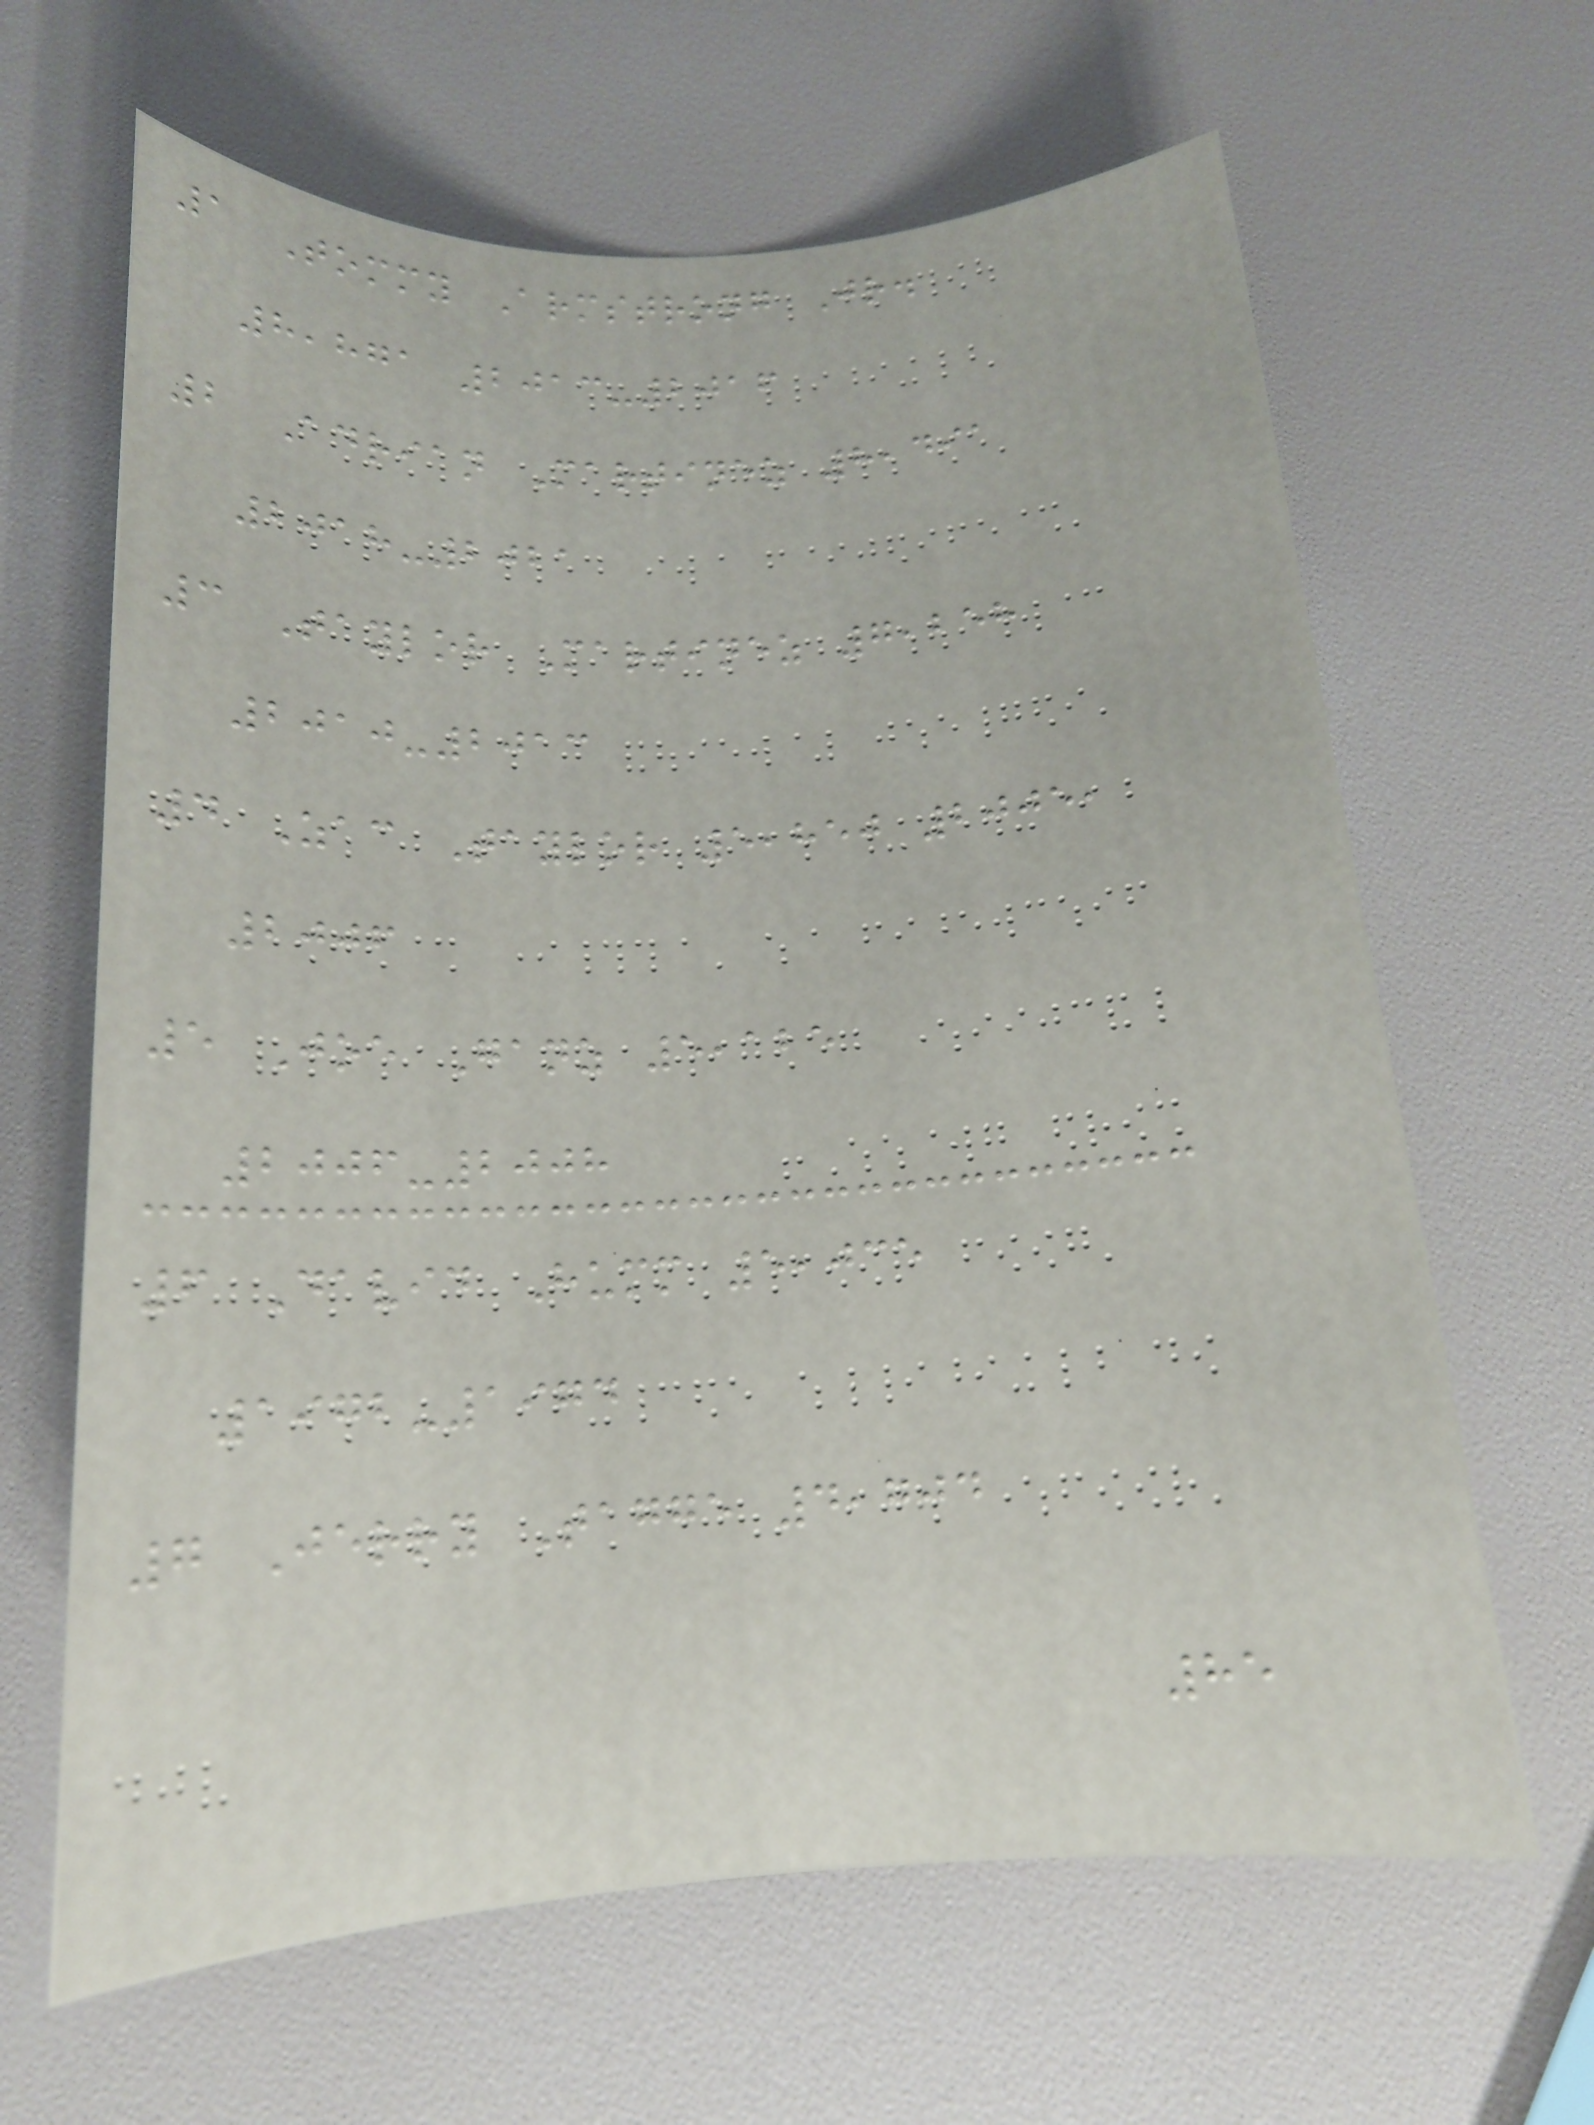1 Tommy Armstrong Jr.
8,871 2013-2016
2 Adrian Martinez 8,491
2018-2021
3 Taylor Martinez 7,258
2010-2013
4 Zac Taylor 5,850 2005,
2006
5 Joe Ganz 5,125
2006-2008
6 David Humm 5,035
1972-1974
7 Jerry Tagge 4,704
85
